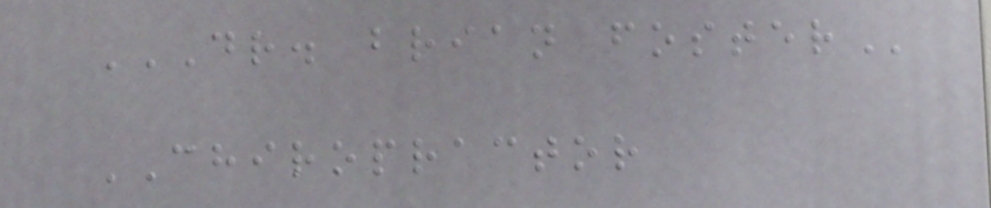DR. BRIAN FOSTER
CHIROPRACTOR
